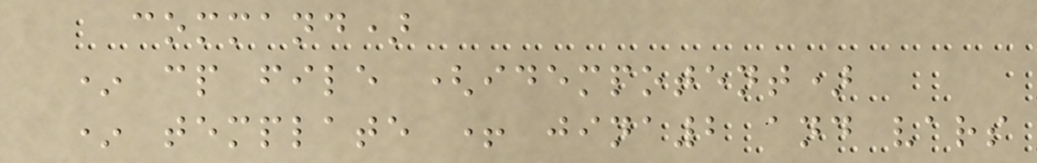command)
* cp file (idempotent)
* template + jina2 and vars
